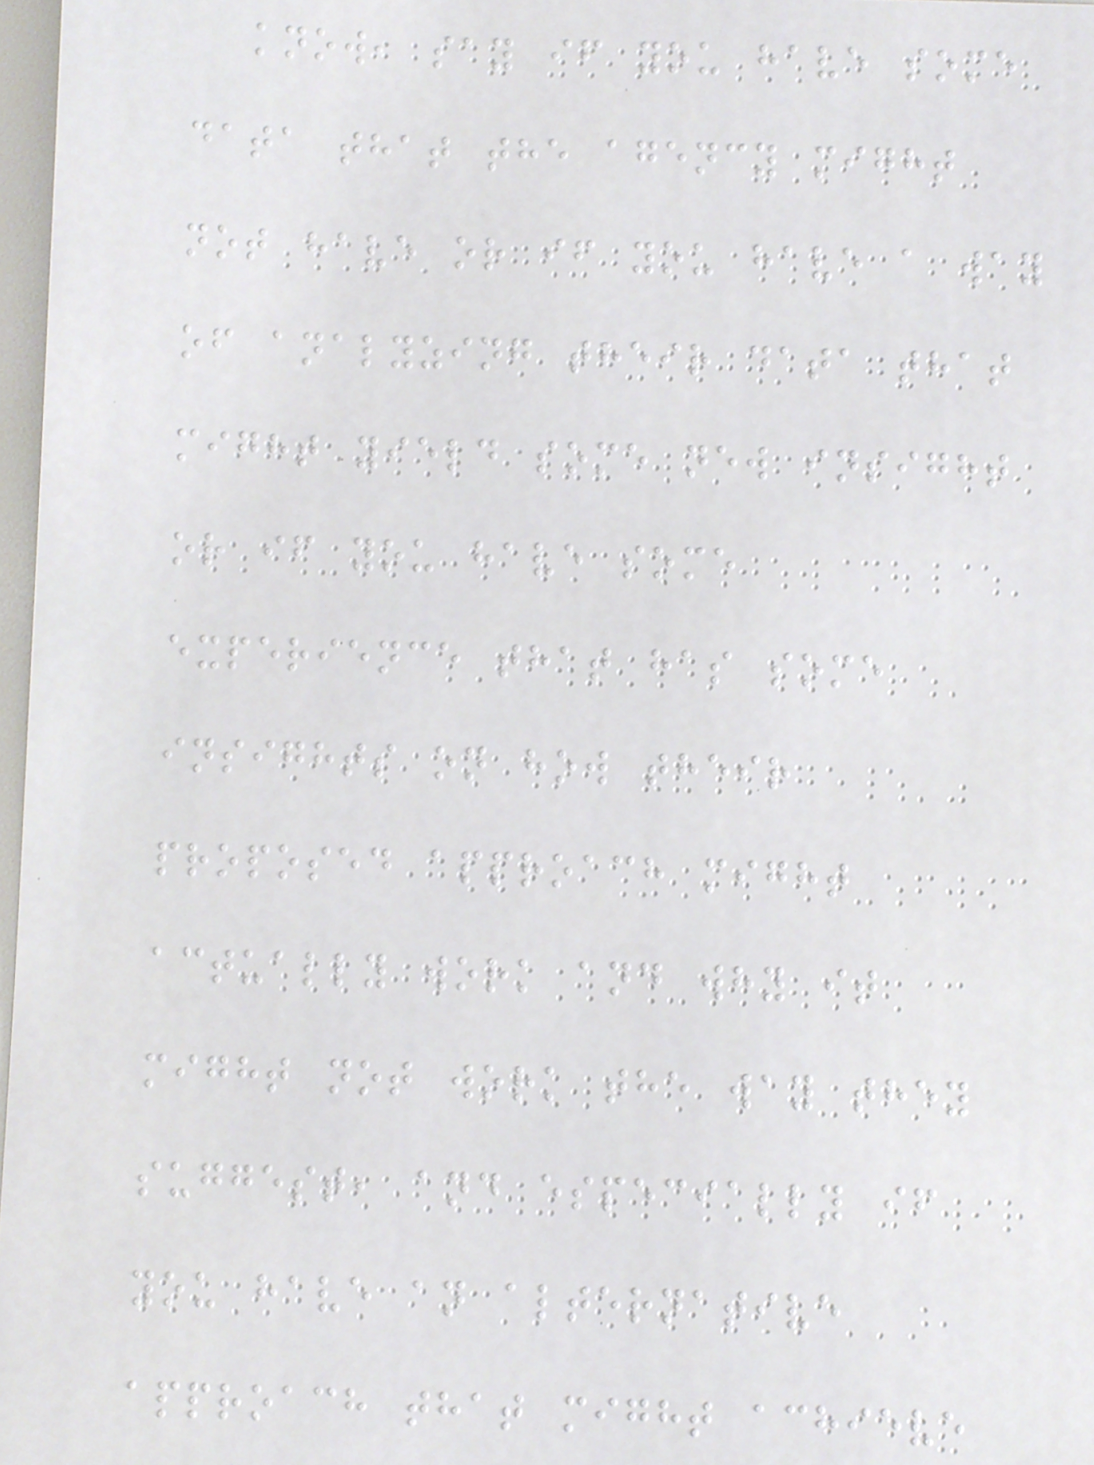know, say if you have some
data that the agency might
not have or if you have a way
of analyzing their data that
might yield some new insight
or if you have some
experience that has some
insights on how their
proposed approach might
actually work and why it
might not work the way they
suggest, and especially if
you have an alternative
approach that might achieve
